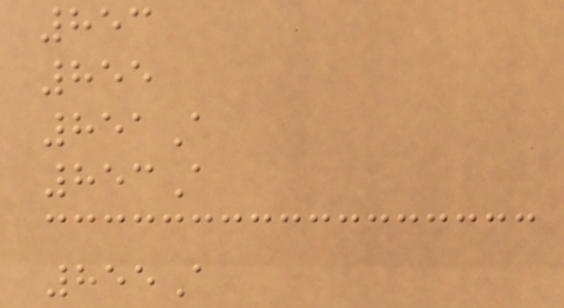853
855
851A
853A
855A
